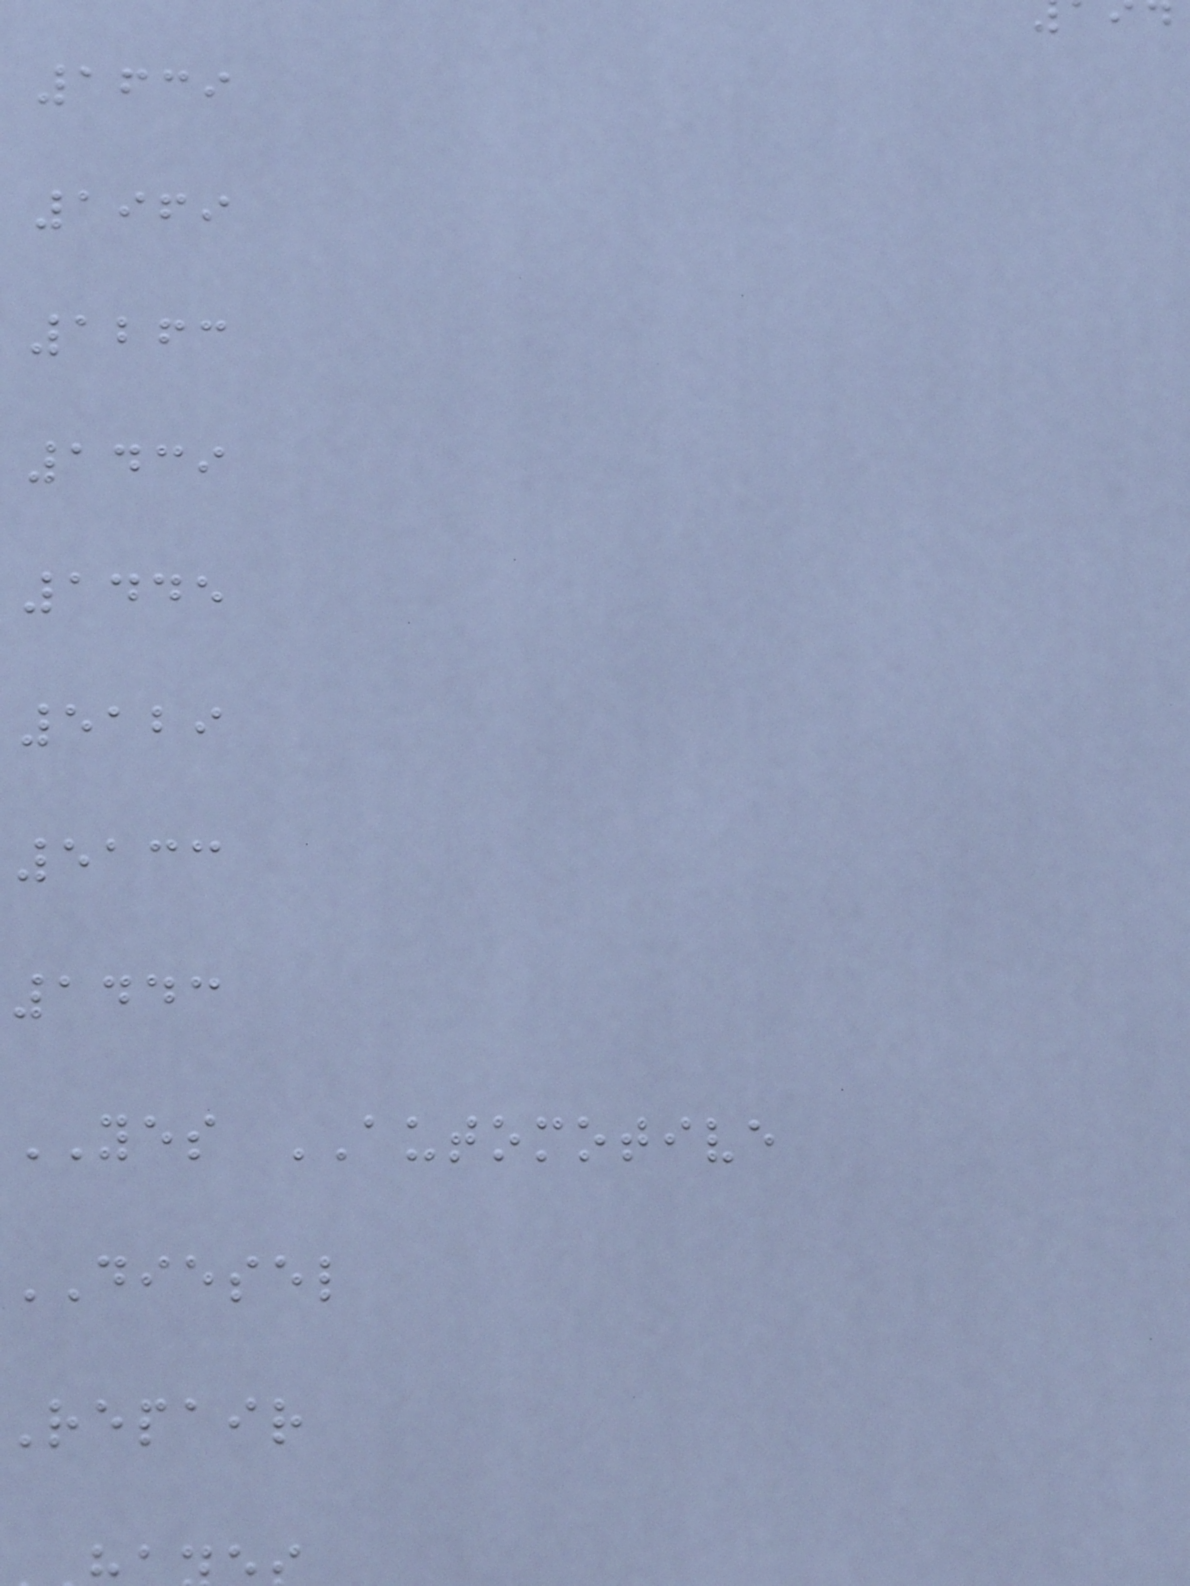1639
1969
1263
1439
1445
5129
5133
1443
YES AUTOMOTIVE
DIESEL
Repair
